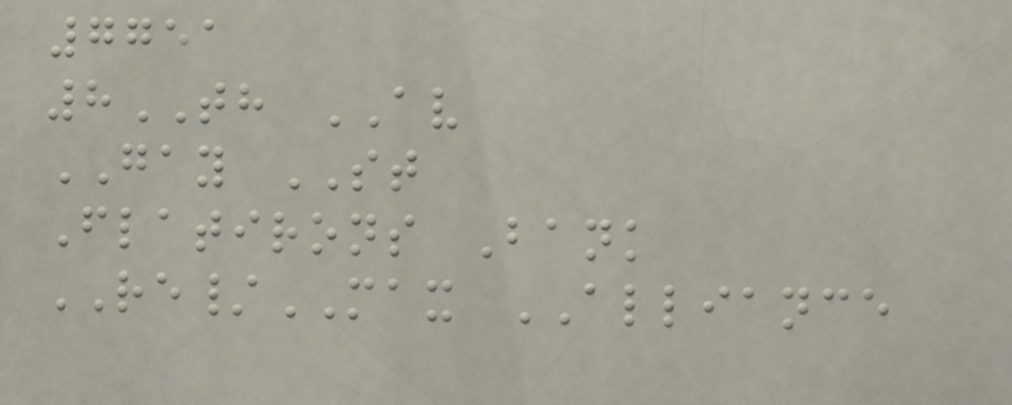7751
8TH AV
GAY ST
Flatirons Bank
RE/MAX ALLIANCE
